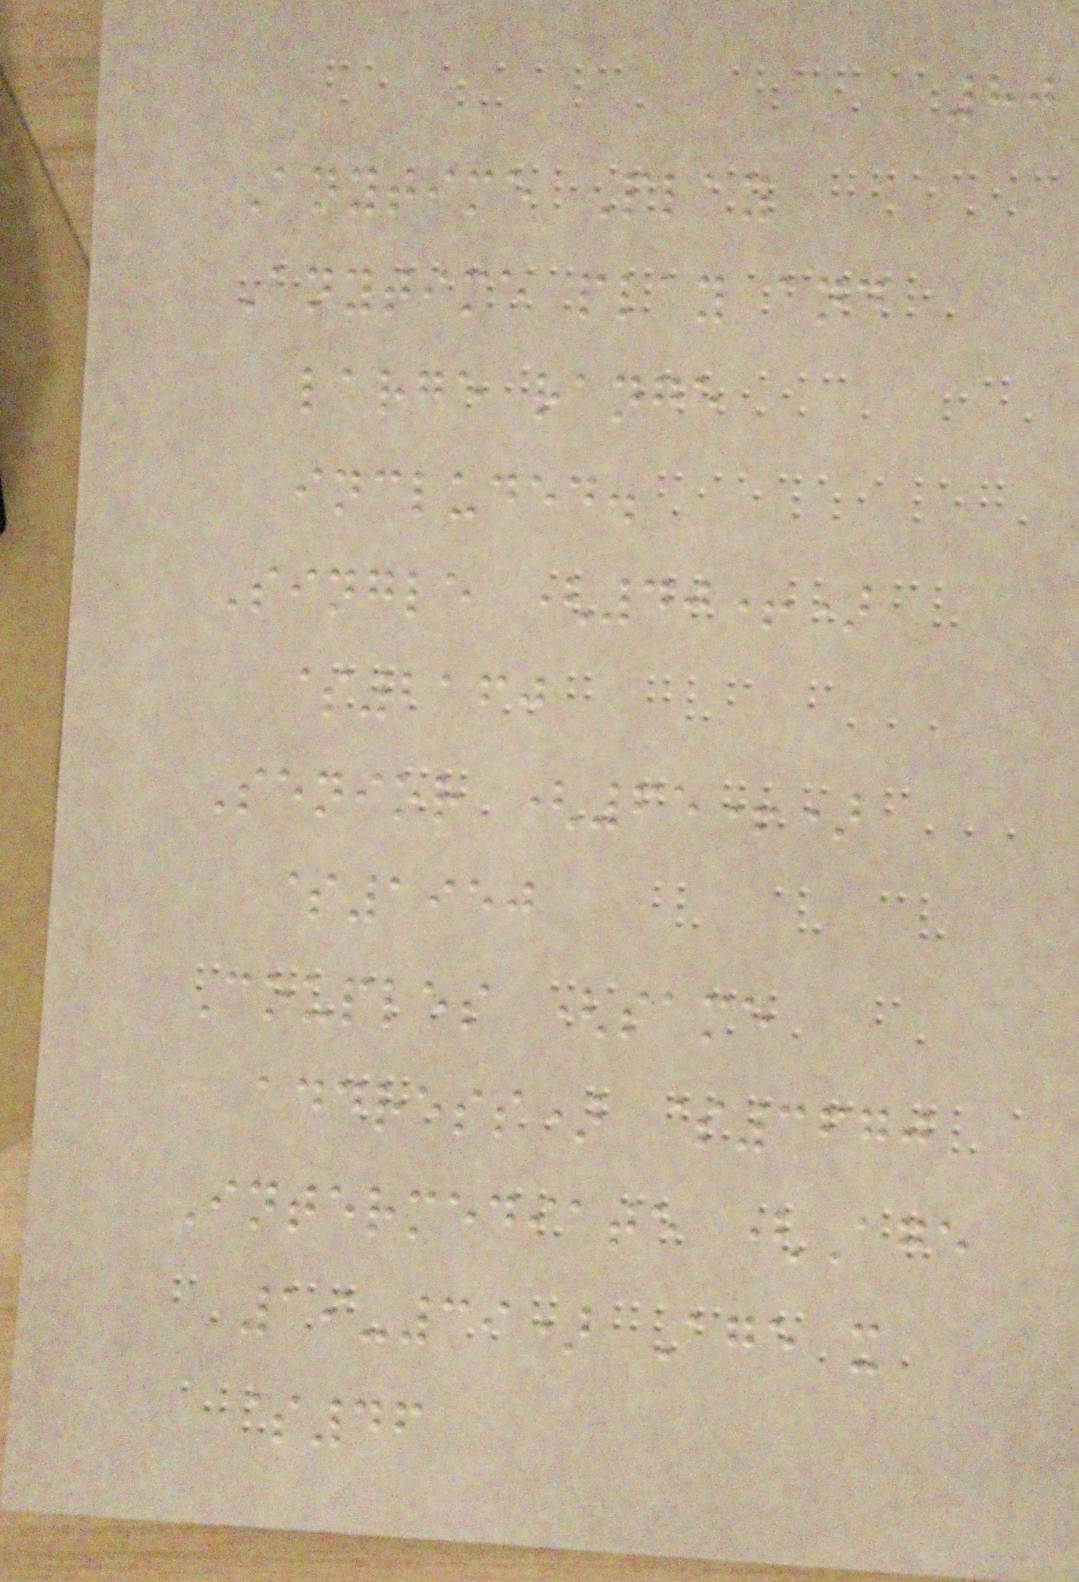80
Anytime Play
Anytime play and
large range
included.
Single (40+)
$2160
Senior (65+)
$1950
Couples (same
address) $3670
Intermediate (Age
19-39) Age x
$46
